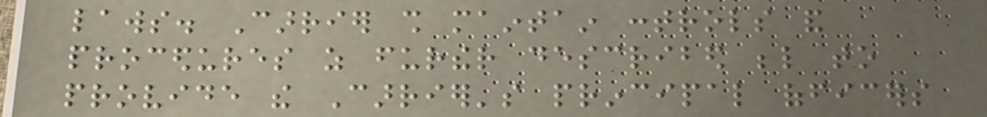laws. Carrier shall maintain controls and
procedures as further described below to
provide the Carrier's principal officers
